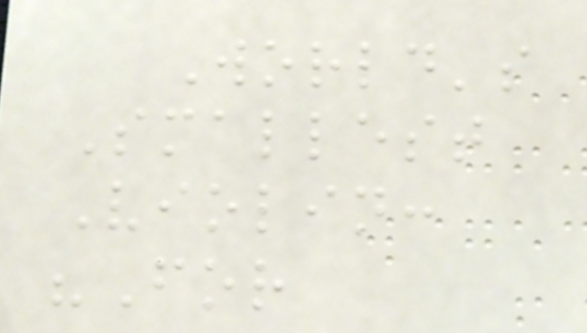World's
Smallest
Violin:
"For
